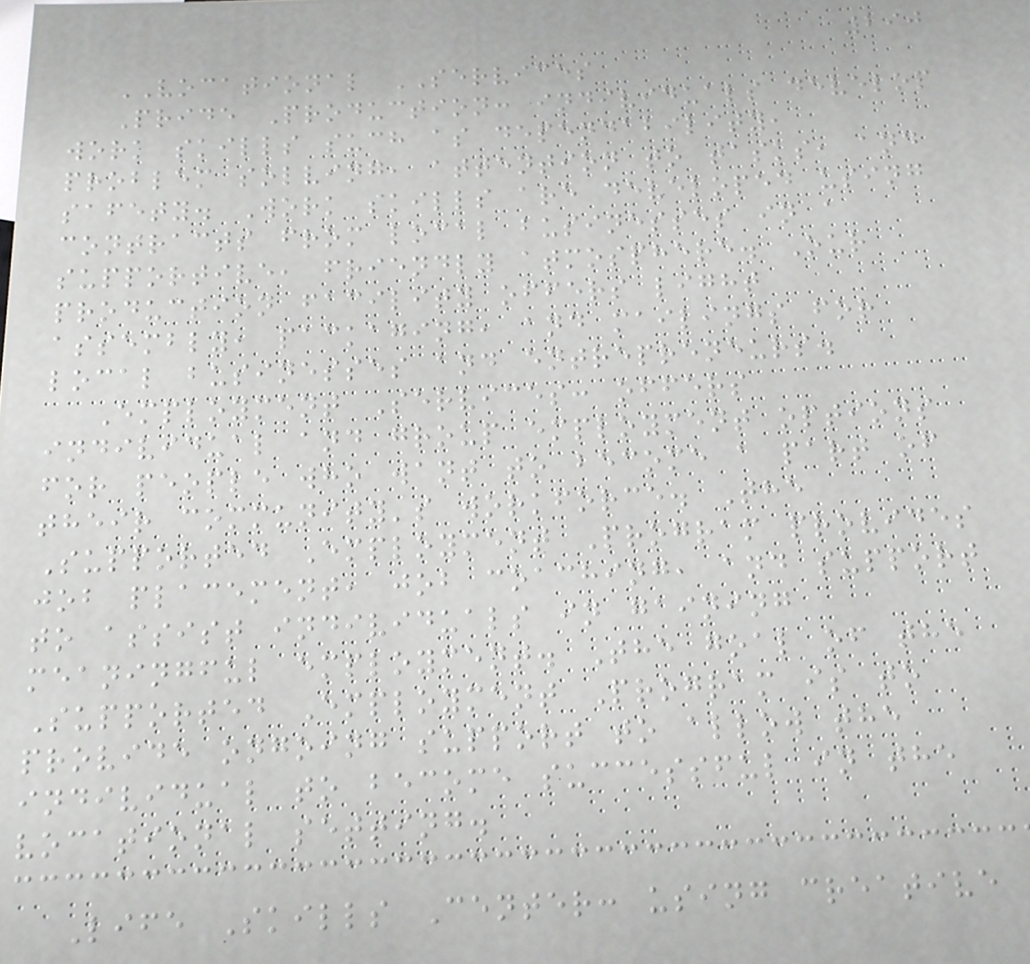290
VOCATIONAL SERVICES
Pride Production: individuals develop
work skills such as dependability,
problem solving, attention to tasks, and
safety. Work skills are developed using
contracts from local businesses in a
supportive, friendly atmosphere. Our
production facility offers light
assembly, packaging, and mailings for
local businesses and entrepreneurs.
Employment Services: offers
individual and group employment options
for people who want to become a part of
their community's workforce. The
Supported Employment Program provides
job placement, job coaching, and support
to assist individuals in gaining
meaningful employment. The goal of the
Supported Employment Program is to
provide ongoing support to allow the
individual to become successful in the
vocational setting.
Life Skills Center: using creative
